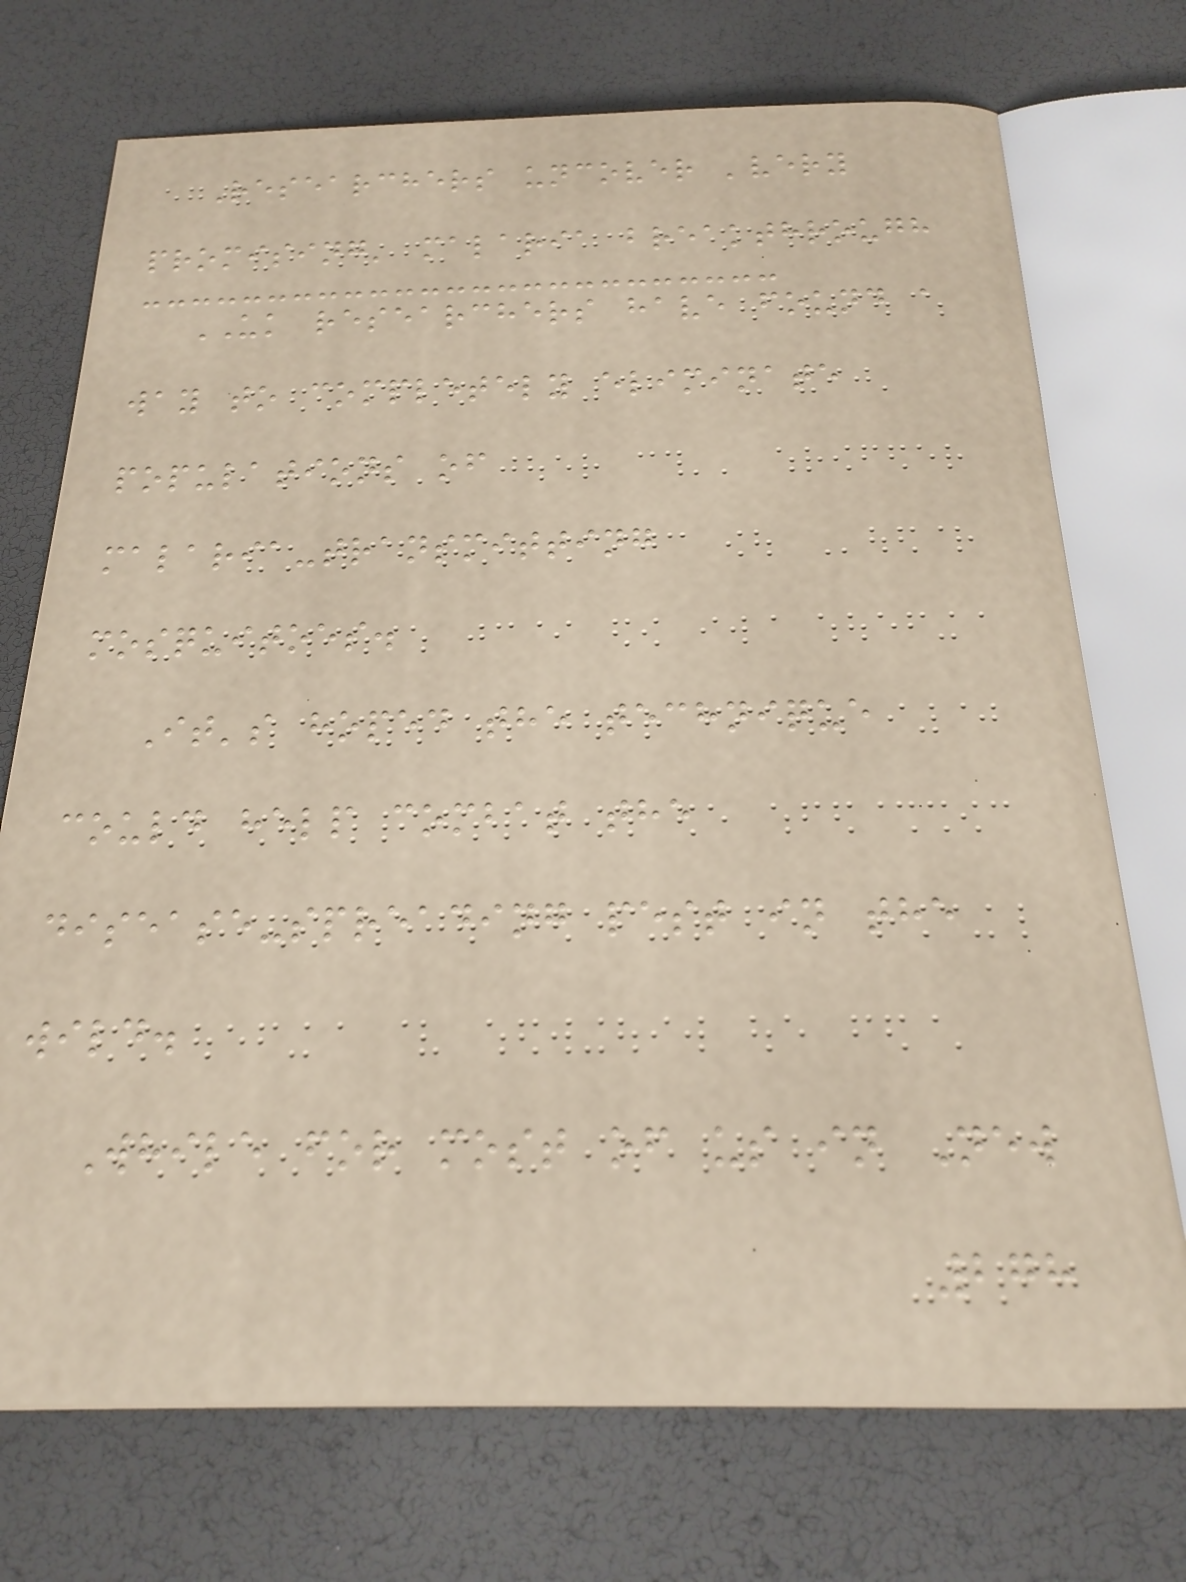Researchers uncover 'very
promising' malaria breakthrough
UK researchers have found a
way to completely eliminate
populations of
malaria-transmitting
mosquitoes.
It's hoped the technique
could help combat the
disease-spreading pest in the
wild.
While for most of us in New
278
